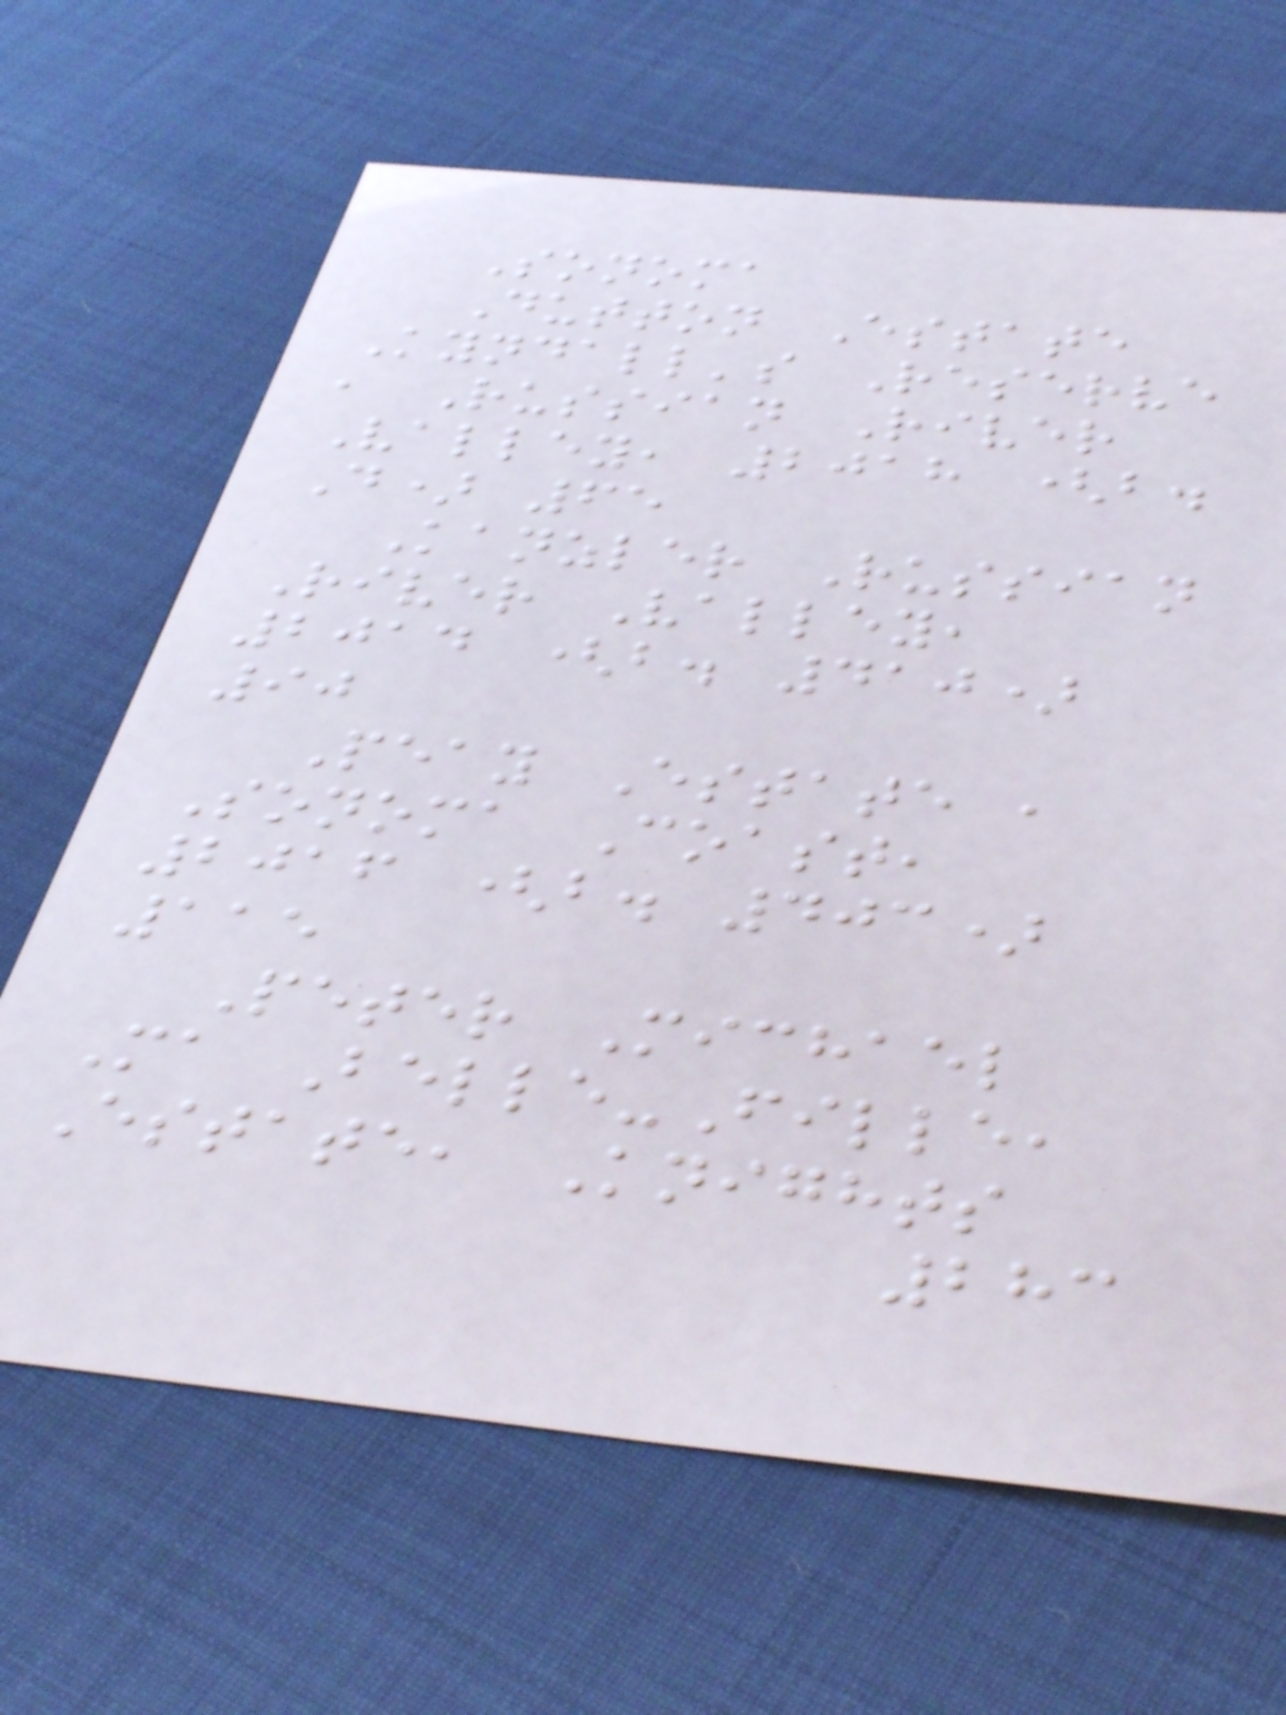Sonoma
Dutton Estate
Kyndall's Reserve
, Russian River
Valley, 2018 (b.
D) 65
Kanzler Russian
River Valley,
2014 (b. 410)
90
Peay Estate ,
Sonoma Coast,
2016 (b. 403)
115
Peter Michael
Ma Belle-Fille,
Estate, Knights
283
